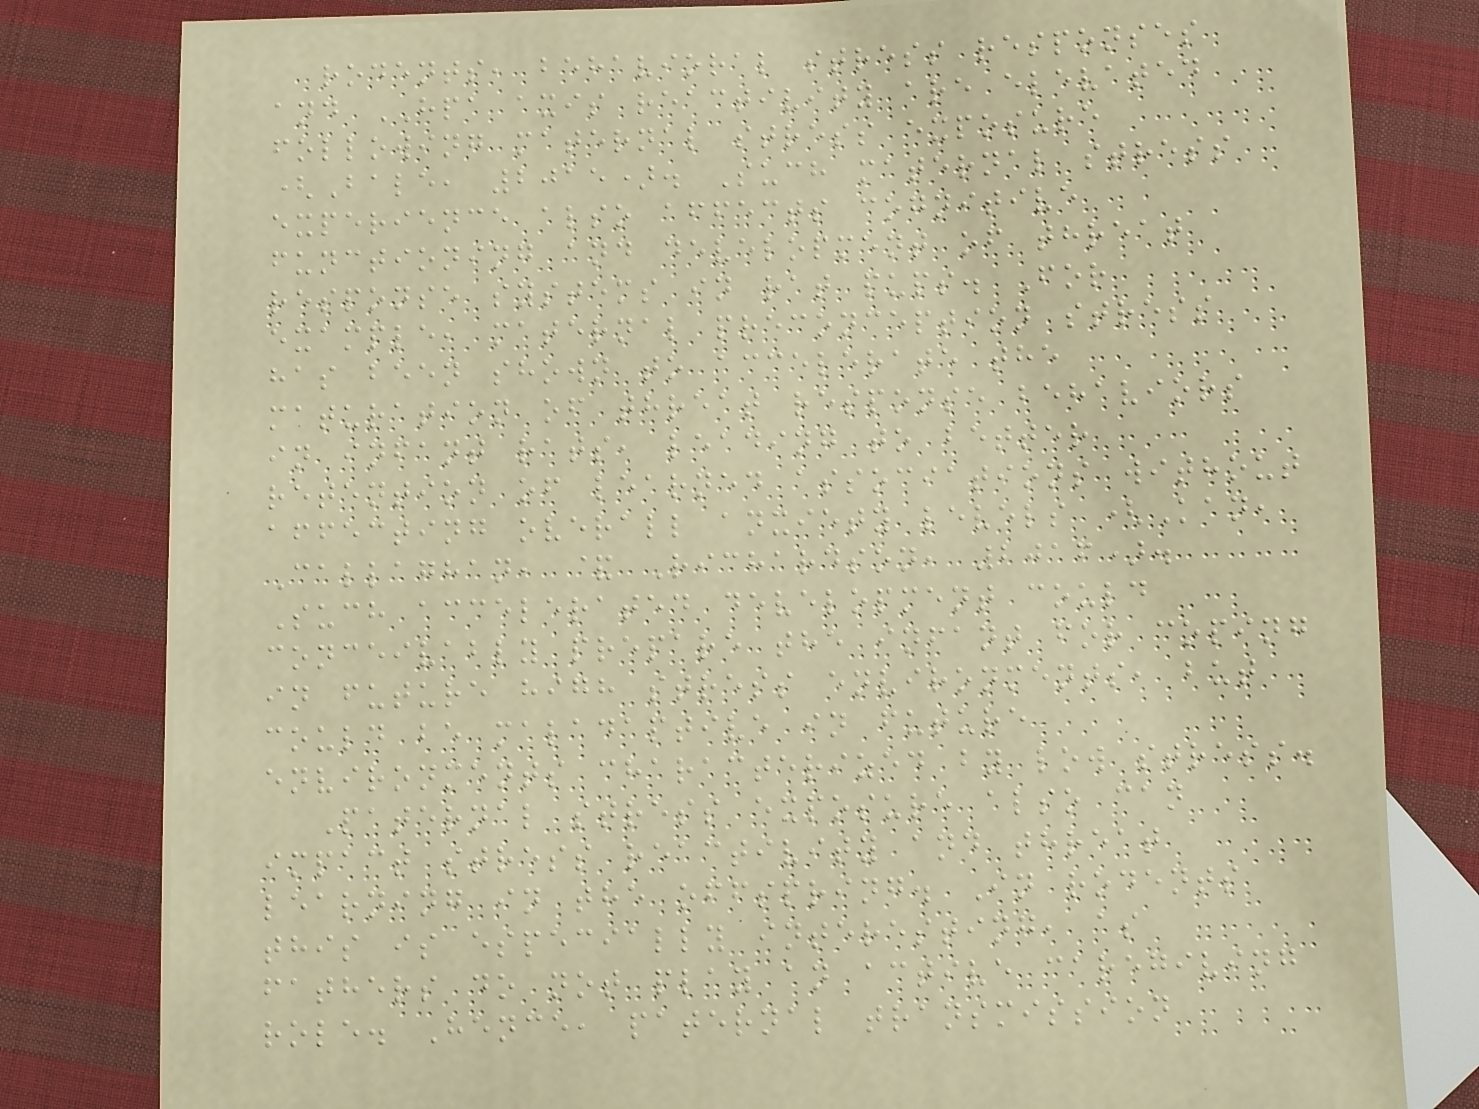rodents, behavioral stress responses
and HPA axis reactivity are elevated
following maternal stress exposure
(Bale, 2015). Such maternal stress
experience also affects cognitive
functioning and development of threat
response systems in rat pups. For
example, maternal preconception stress
has been shown to accelerate the
maturation of threat response behaviors
in infant rats, leading to better
retention of learned associations without
affecting overall anxiety levels (Kan,
Callaghan, & Richardson, 2016).
Such accelerated development could
conceivably prepare the infant for coping
in future high stress environments, but
could be maladaptive in future
environments characterized by low stress.
Paternal stress exposure also can
impact stress reactivity and threat
learning in the offspring. In rodents
this is especially interesting, as
fathers do not play an active caregiving
role. Hence, paternal transmission
